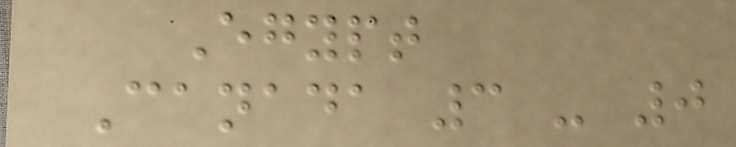Egypt
Canada 3 - 0
